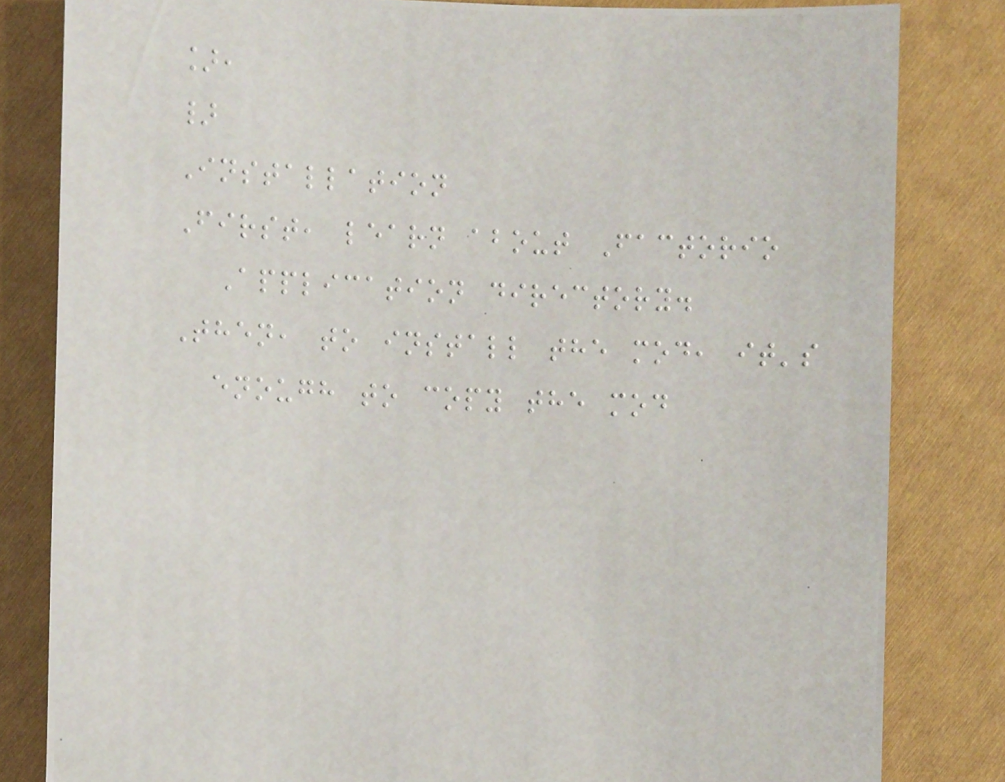],
}
Installation
First, learn about Factorio
Application directory.
Then, to install the mod, it's
enough to copy the mod
